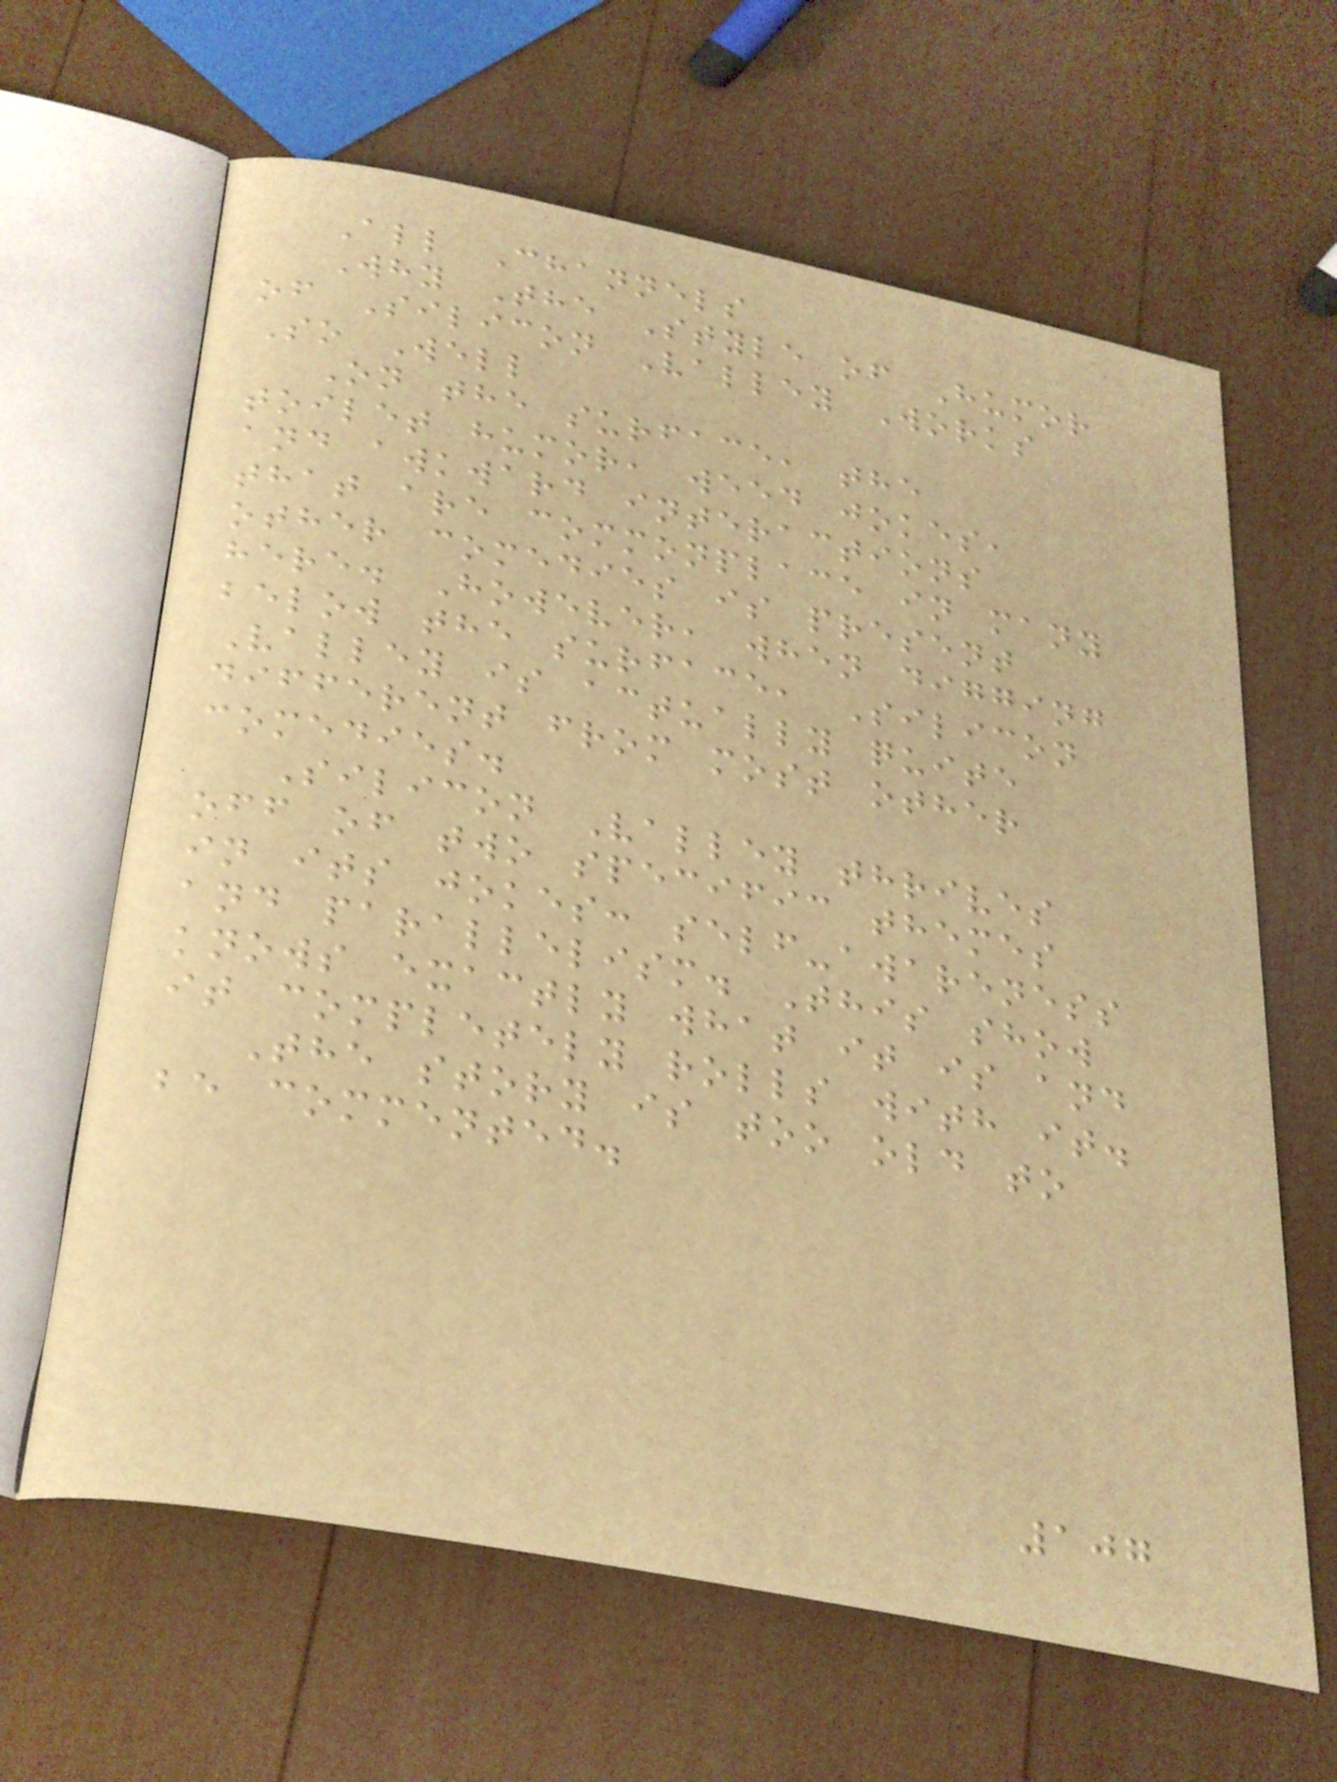All Channels
Why The Style of Humor
of Silicon Valley Works
So Well
On the surface, the
toilet humor, weed jokes,
and awkward interactions
that are commonplace in many
other comedies is present
here. However, when digging
below the surface, Silicon
Valley is actually quite
different from most other
comedies.
Silicon Valley thrives
off of two specific themes
in its jokes: self-awareness
and parallelism. This show
knows exactly what it is and
it completely rolls with it.
The story is too old to
be commented.
107
